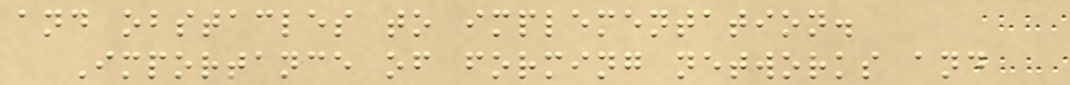and obstacles to implementation.
Importance of forming networks and
